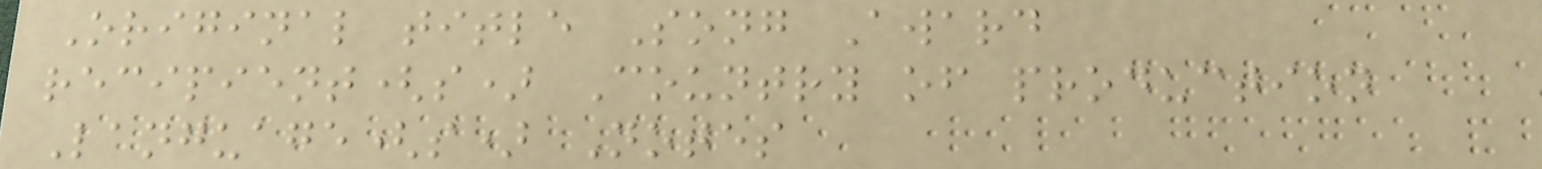Original title Song Award
recipient(s) Country of production
Language(s) Notes
